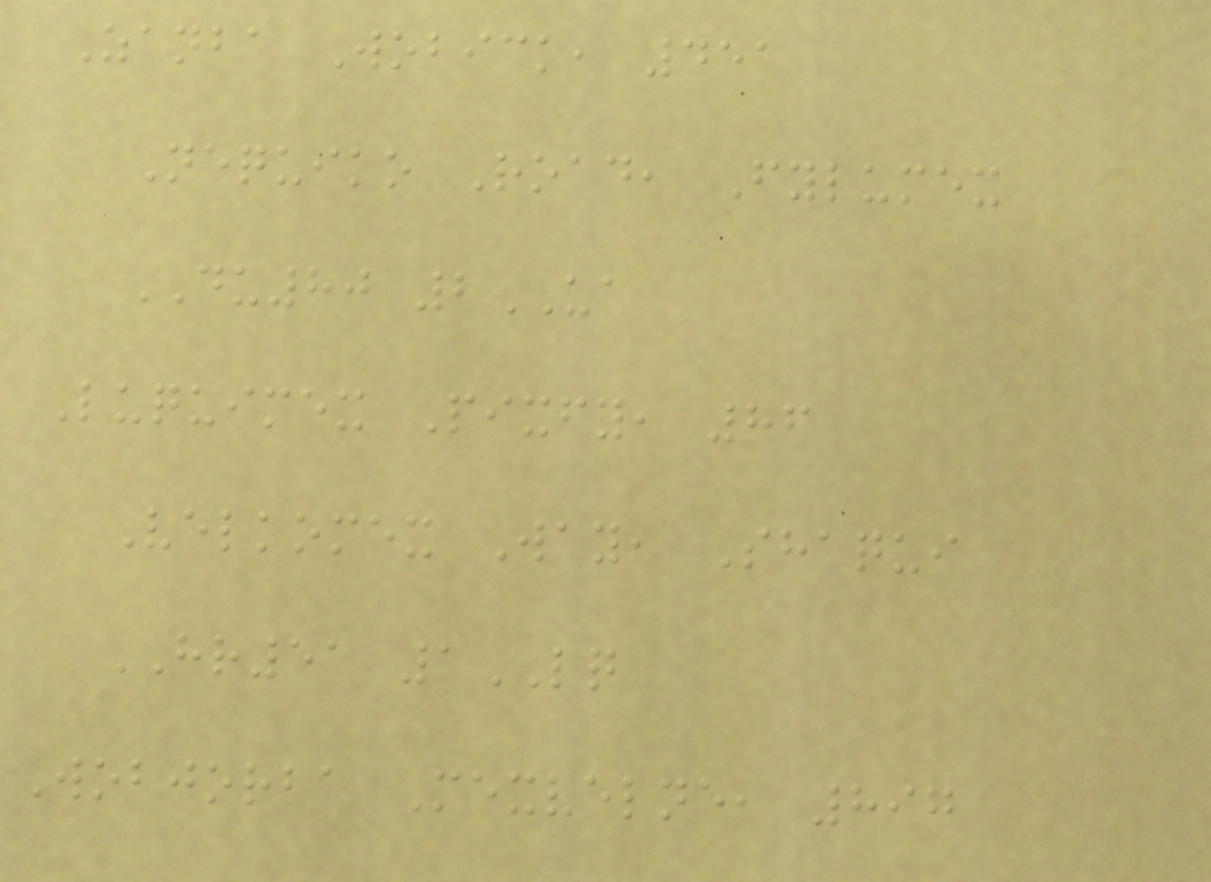Zanba Wobick, 451
Nequiko Road, Fylumex
DU80 2UA
Luquimex Pixfy, 86
Velkomex Way, Shaqui
HR51 1LQ
Wobjorba Mexvelne, 897
